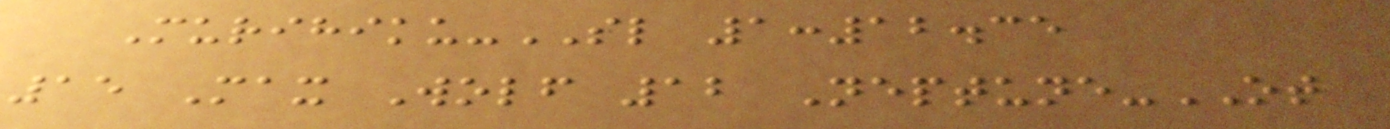Murihiku-SL 1:12.35
15 Max Wolf 12 Neptune-OT
